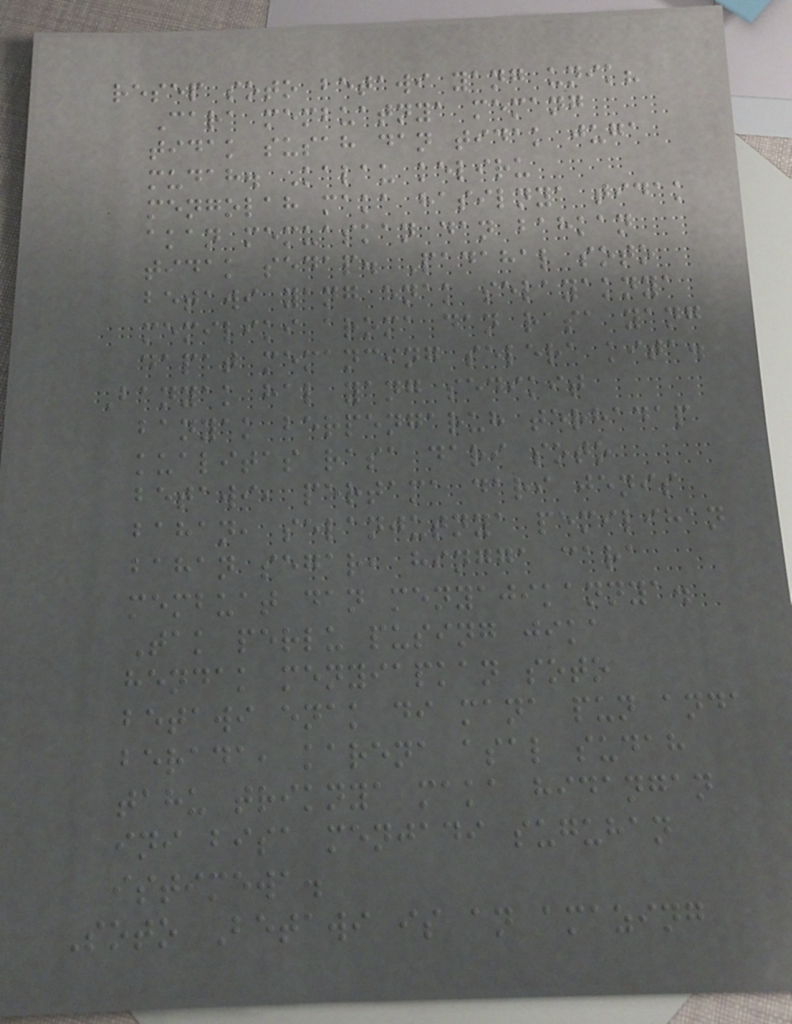resep soto betawi yang unik?
Cara membuatnya memang
tidak susah dan tidak juga
mudah. Kalau keliru
mengolah maka hasilnya tidak
akan memuaskan dan bahkan
tidak sedap. Padahal soto
betawi yang enak selayaknya
memiliki aroma dan rasa yang
dapat memancing selera kita.
Banyak hal yang sedikit
banyak berpengaruh terhadap
kualitas rasa dari soto
betawi, pertama dari jenis
bahan, selanjutnya pemilihan
bahan segar, hingga cara
membuat dan menyajikannya.
Tak perlu pusing jika
hendak menyiapkan soto
betawi enak di mana pun anda
berada, karena asal sudah
tahu triknya maka hidangan
ini bisa menjadi suguhan
istimewa.
Soto Betawi is an amazing
